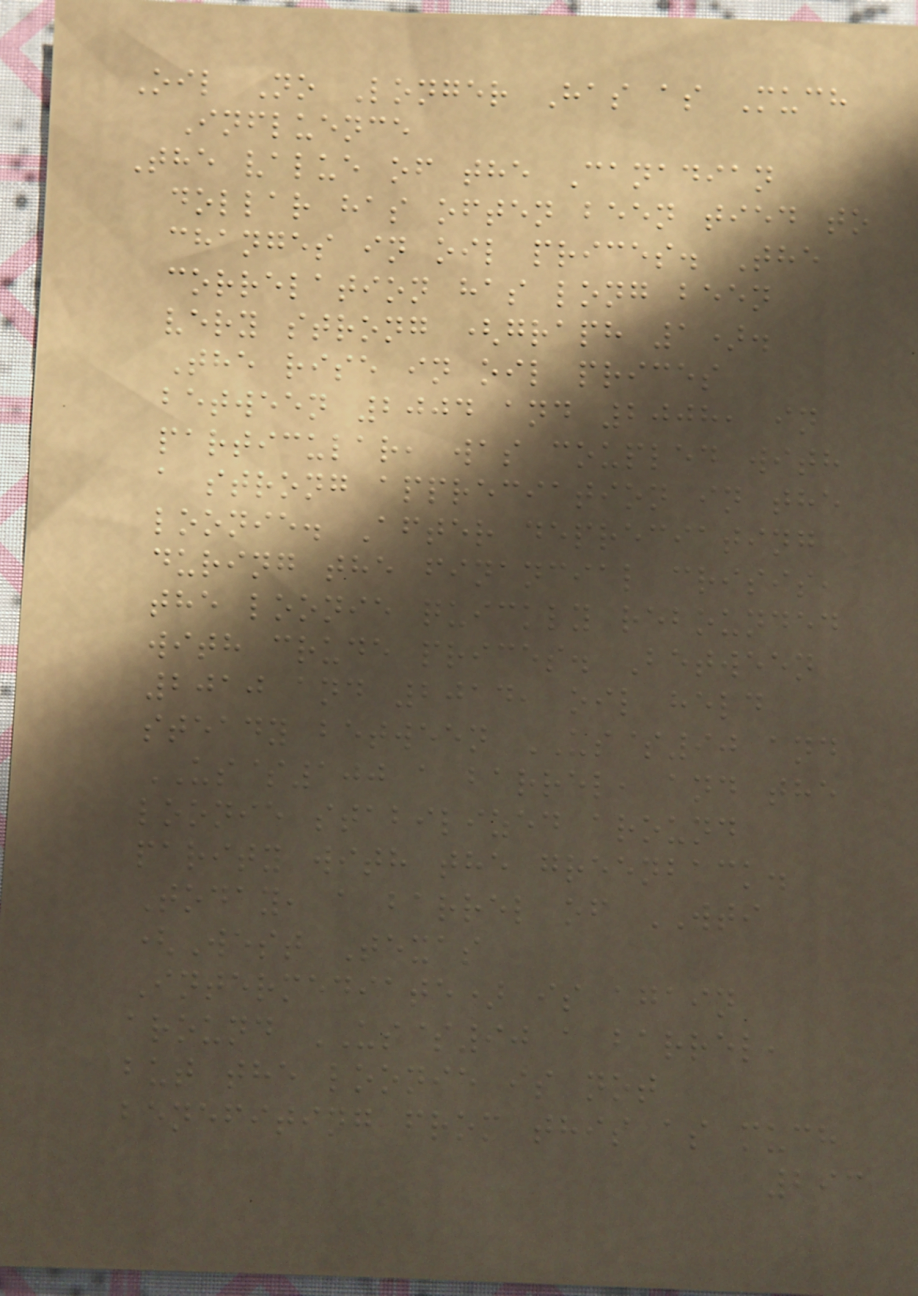Oil No Longer Has as Much
Influence
The value of the Canadian
dollar has often been tied to
changes in oil prices. The
correlation has long been
very strong (graph 1).
The rise in oil prices
between 2004 and 2008, in
particular, was coupled with
a strong appreciation in the
loonie. After depreciating
during the financial crisis,
the loonie quickly rebounded
with crude prices. Between
2010 and 2014, oil held
steady between US$90 and
US$100 a barrel, and the
loonie stabilized around
parity with the greenback.
Today, a barrel of WTI
(West Texas
Intermediate) is again
around US$90 a barrel,
but the loonie is not
benefiting from this as much
293
